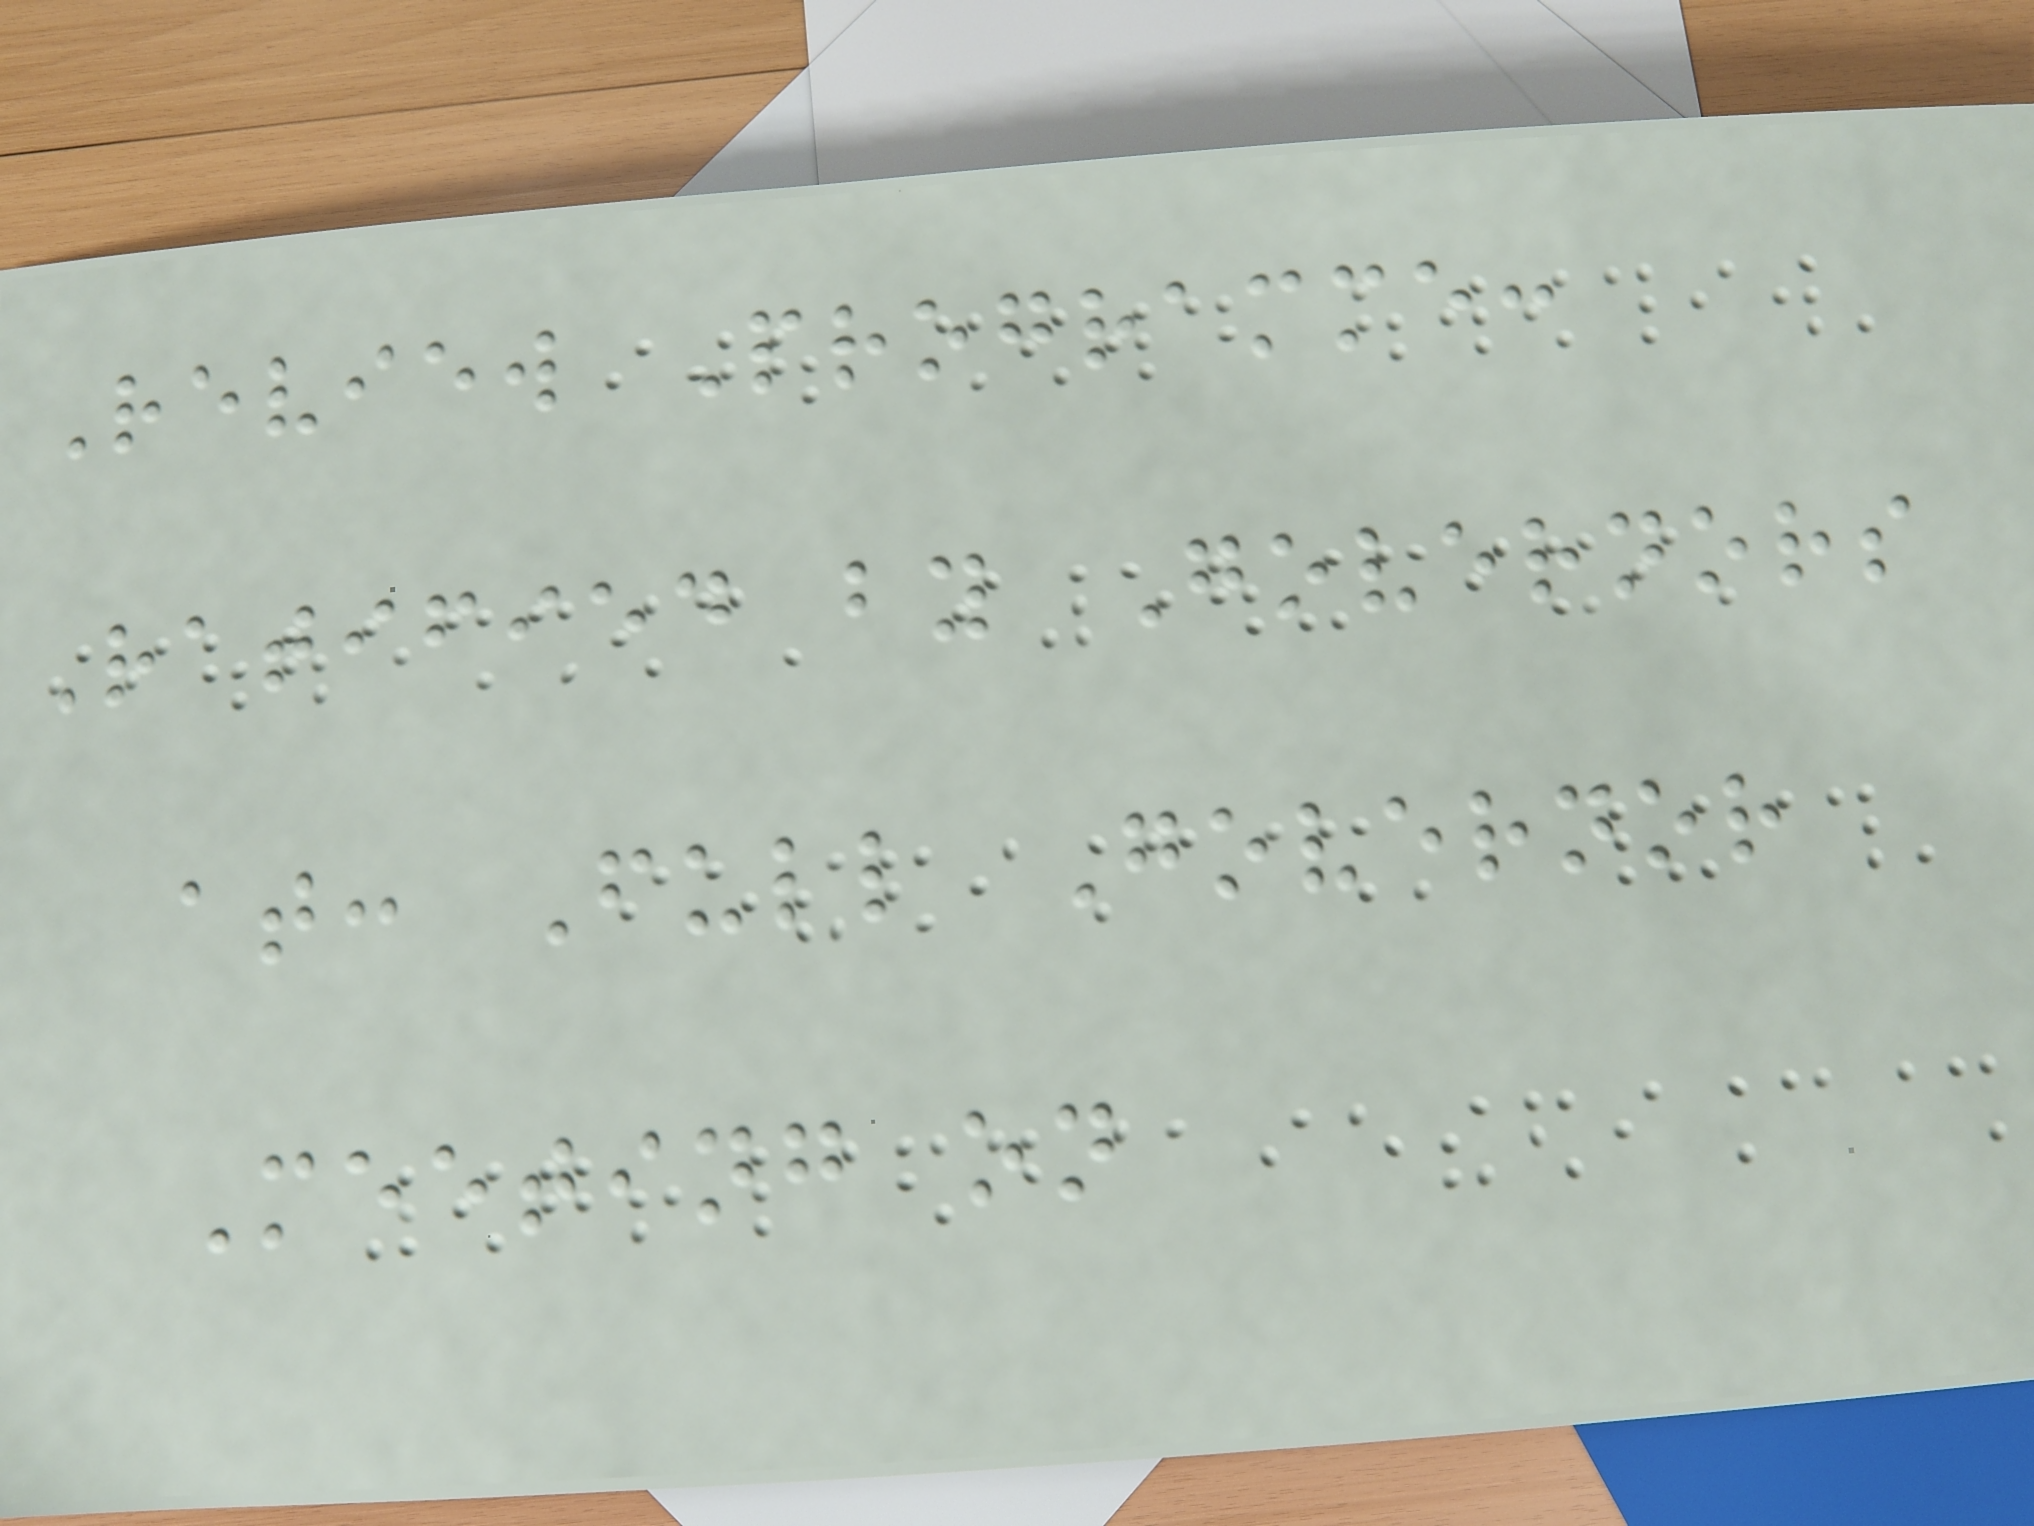Review Programme:
Ratified by Governors
at: Full Governor
Meeting on
